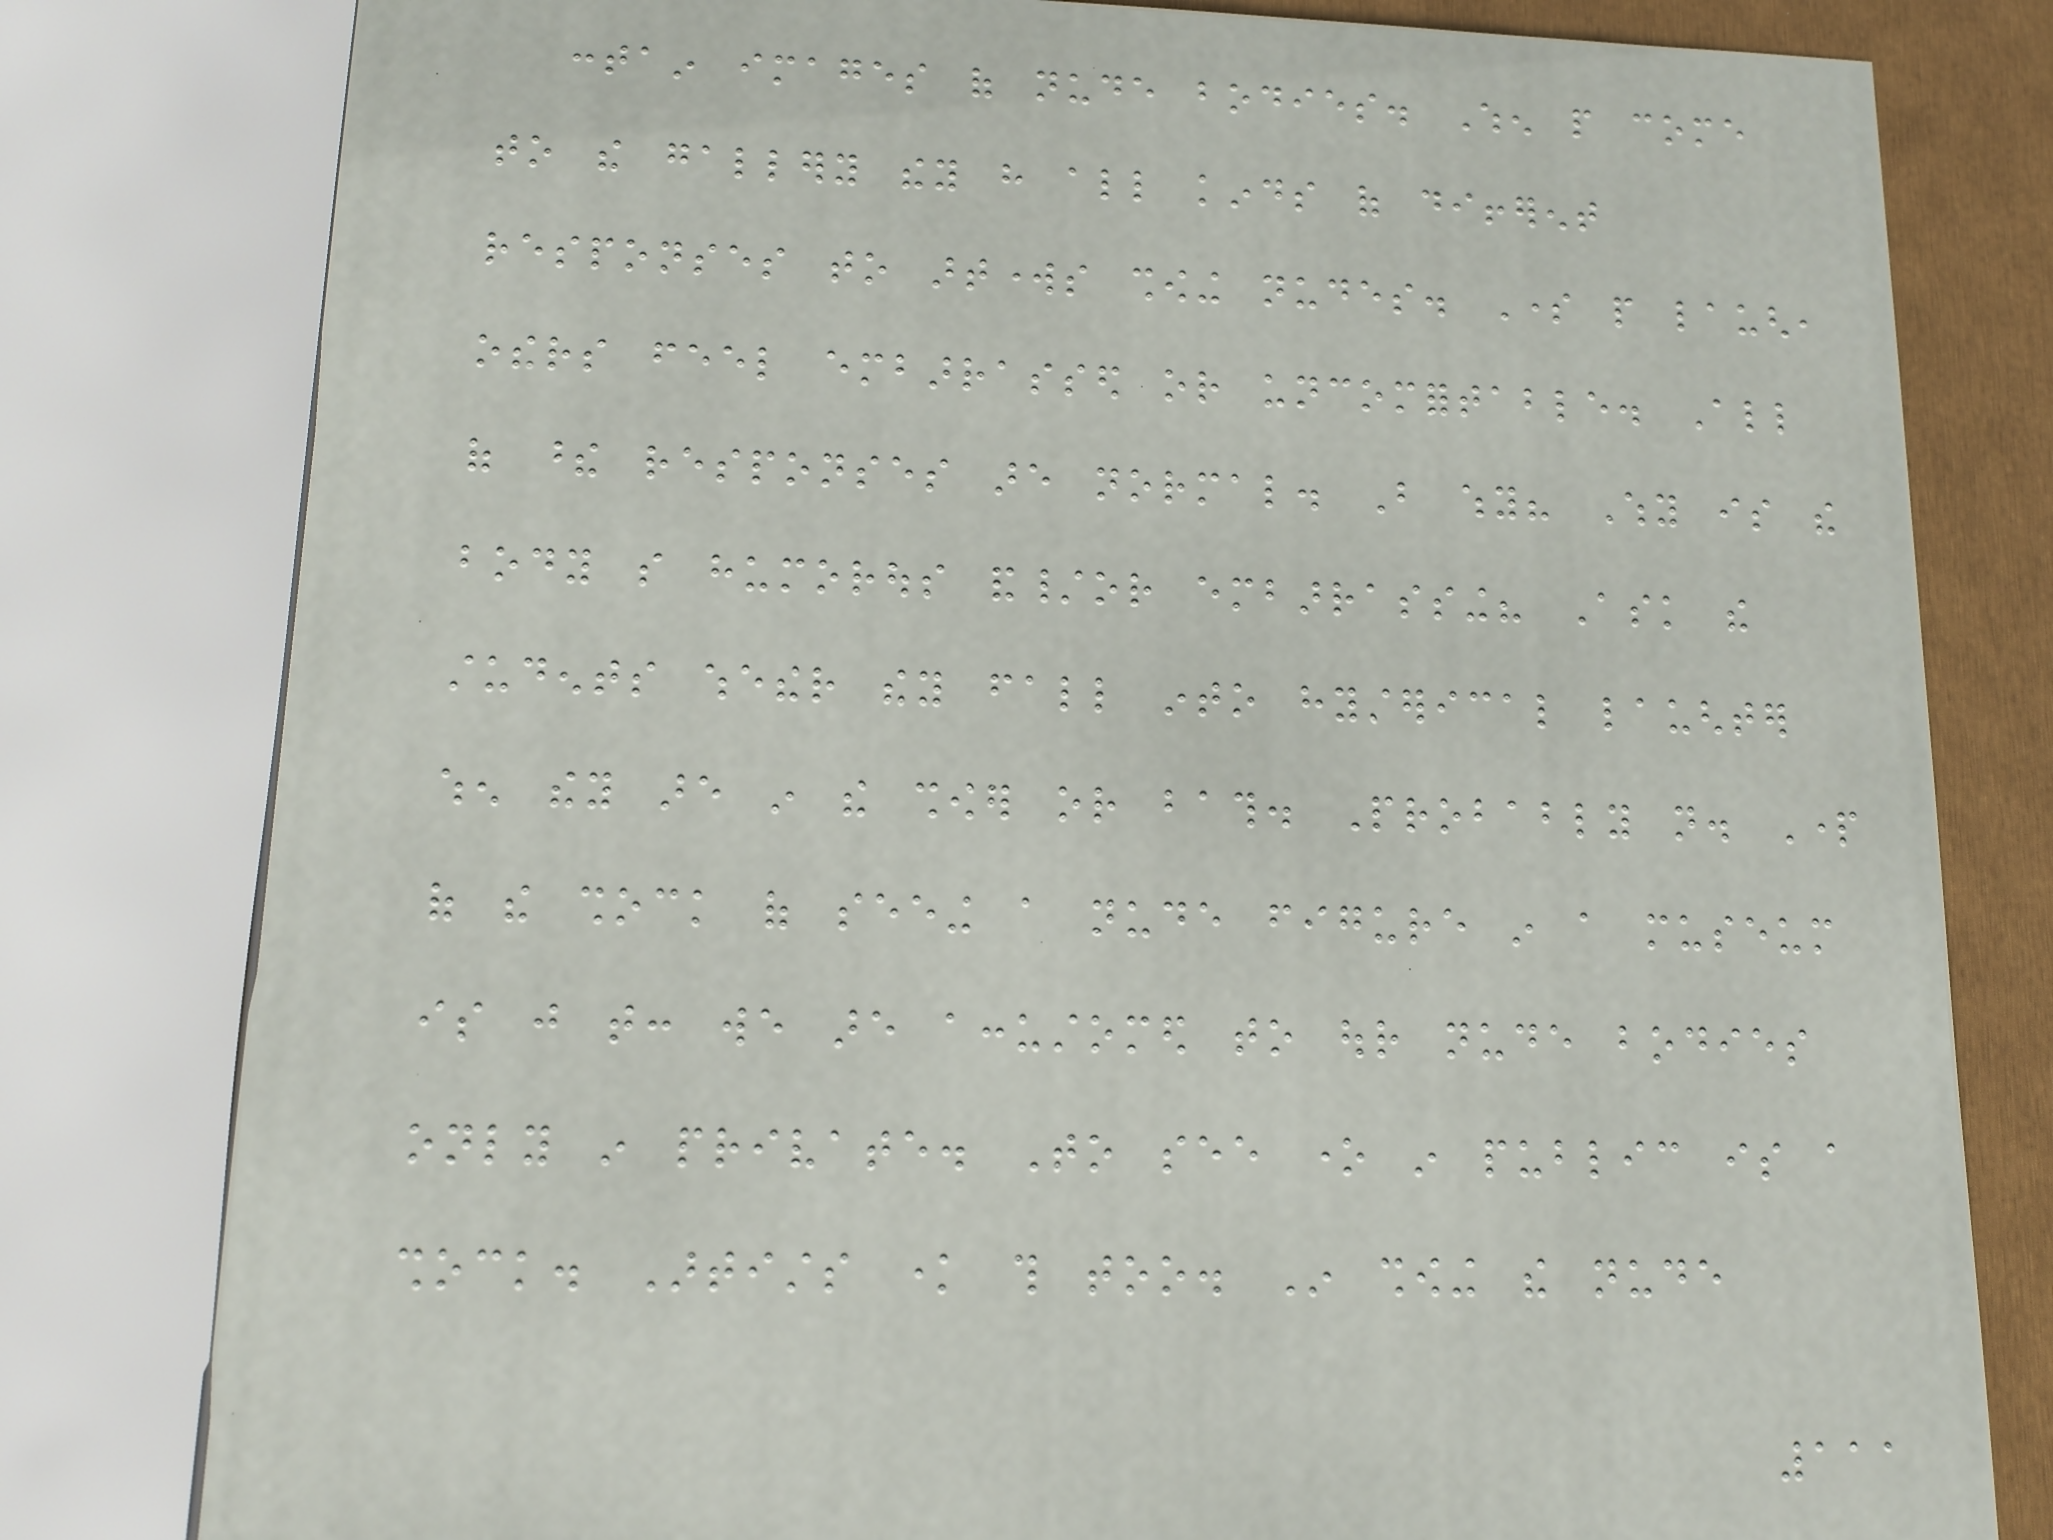contain images of nude bodies. When people come
to the gallery they have all kinds of different
responses to artworks showing nudes. Some people laugh,
others feel embarrassed or uncomfortable. All
of these responses are normal. But why? Why is the
body so humorous and/or embarrassing? Ask the
students whether they fall into hysterical laughter
when they are in the shower or bath. Probably not. Part
of the shock of seeing a nude figure in a museum
is just that: we are accustomed to our nude bodies
only in private. To see one in public is a
shock. Artists know this too. In showing the nude
111
